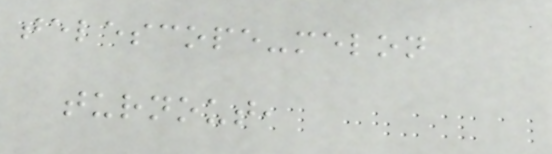telescope-melon
turnout,
